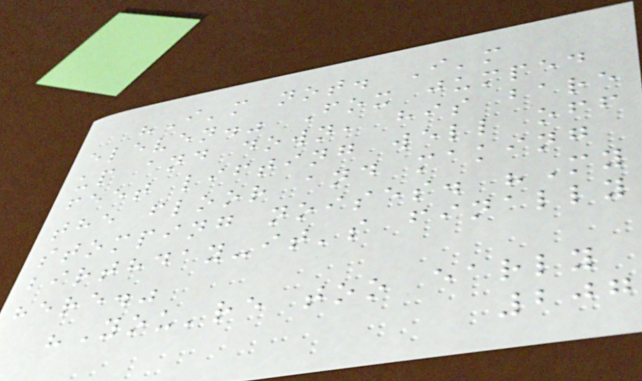"I'm not. I'm
eleven." Fox jumped
up and down, his bare
feet lifting well off
the floor and making
stomping noises. "My
birthday-it's finally
here."
"You're too early
207
